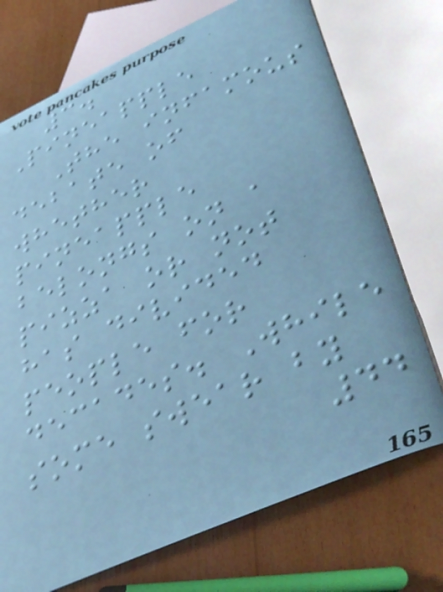3.
Pineapple
The infamous
debate of
whether
pineapple
belongs on a
pizza or not
has divided
people for
decades. While
some swear by
44
